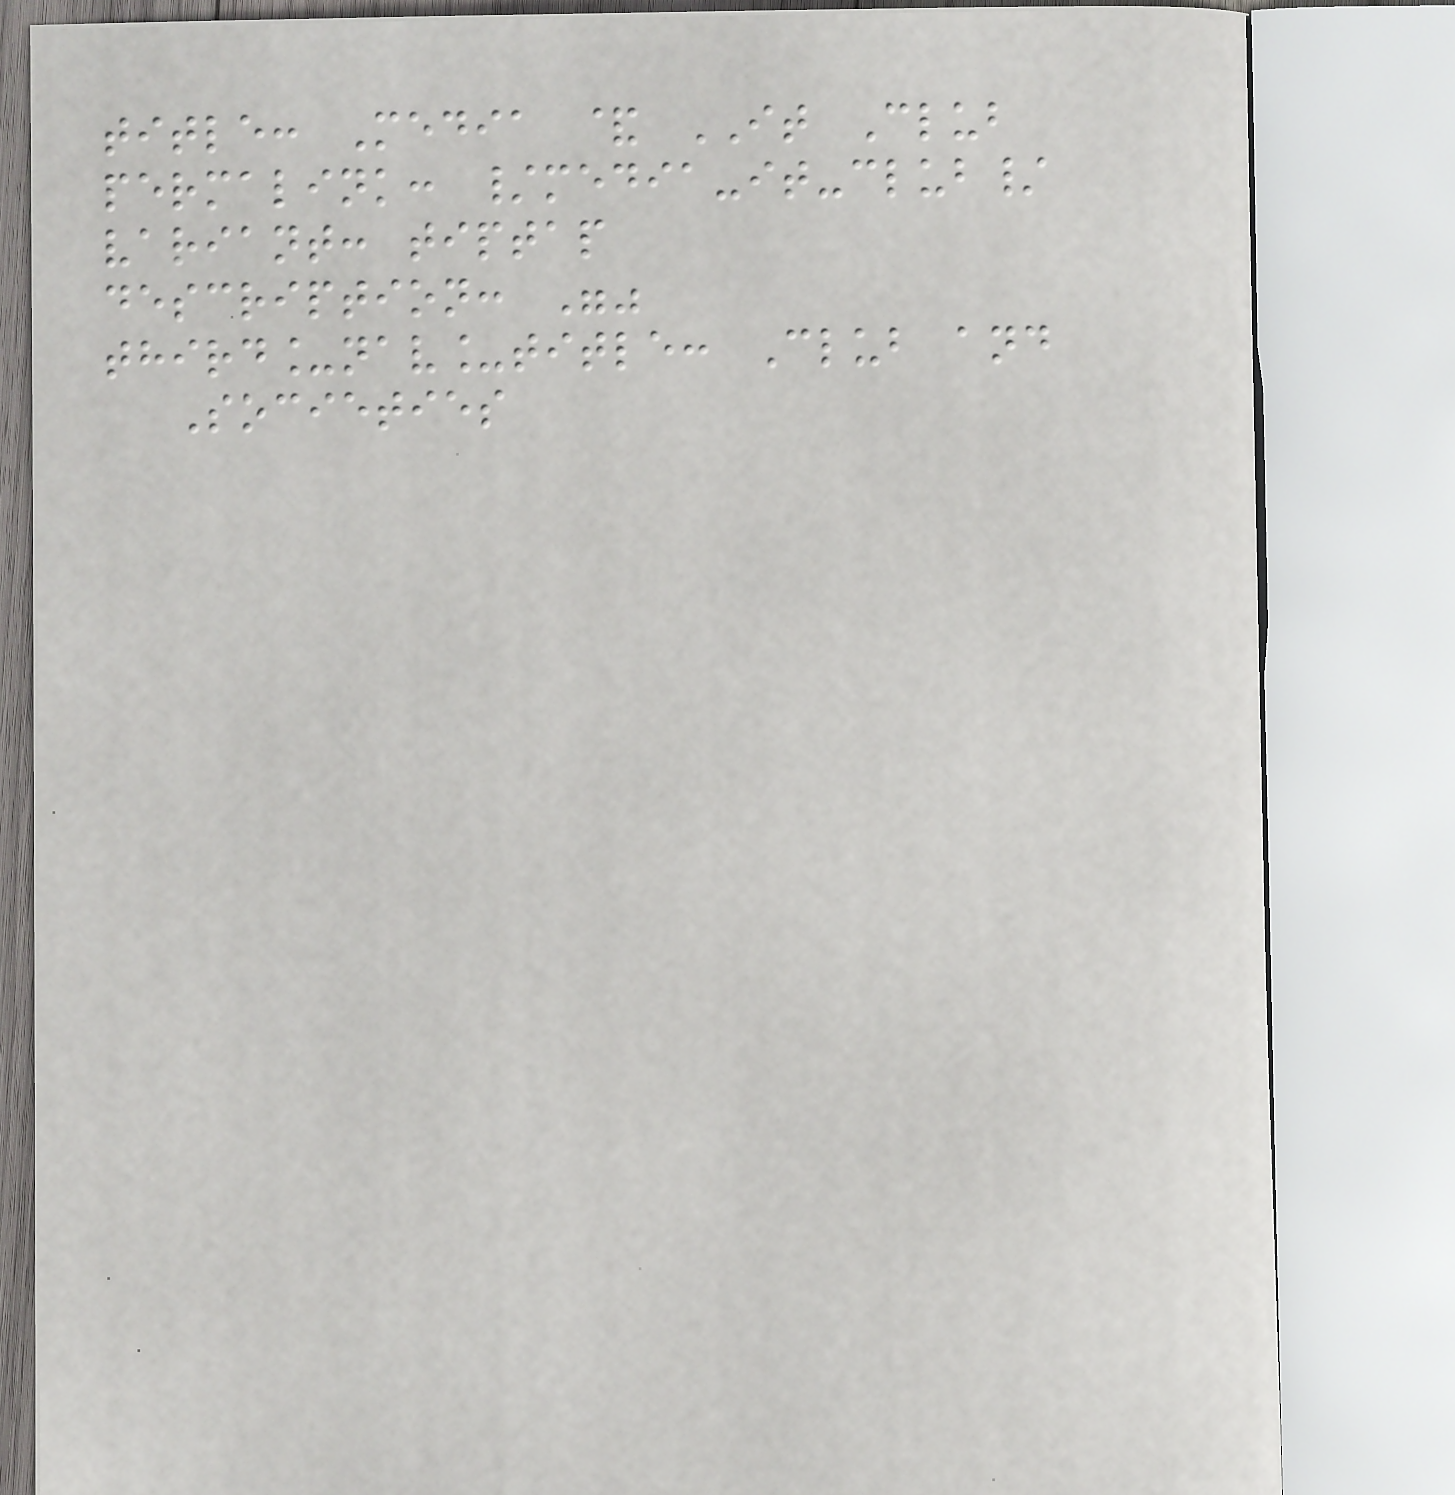title: Media & IT Club
permalink: /media-it-club/
variant: tiptap
description: ""
third_nav_title: Club and
Societies
